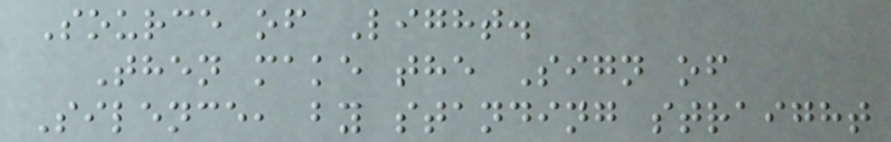Source of Light.
Then make the Sign of
Silence, by standing straight
